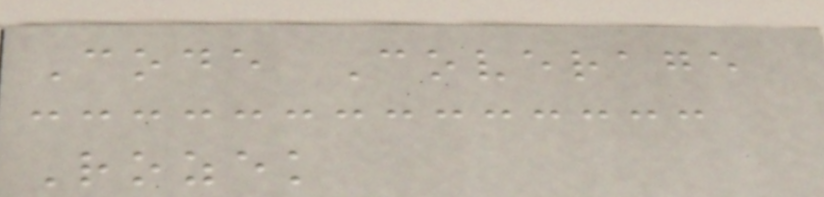Code Coverage
Rozek
